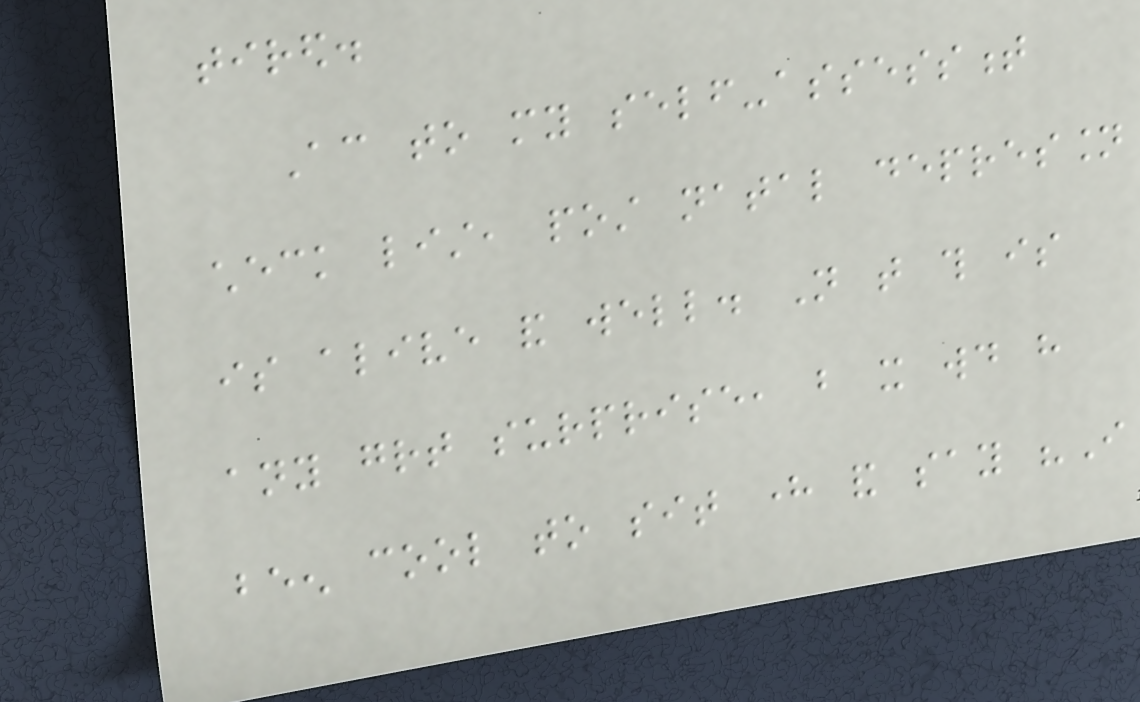tired.
According to my self-assessment
check list, post natal depression
is alive and well. Not that this is
any great surprise, but it would have
been cool to sit here and say "I
